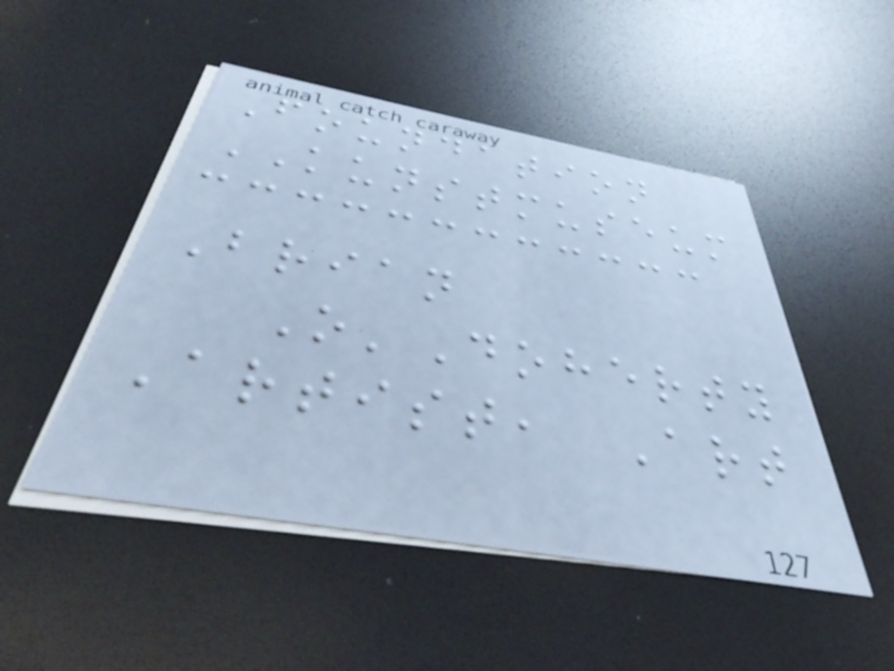Foundation
KUNSTMUSEUM
Brian
O'Doherty
Artist, Art
